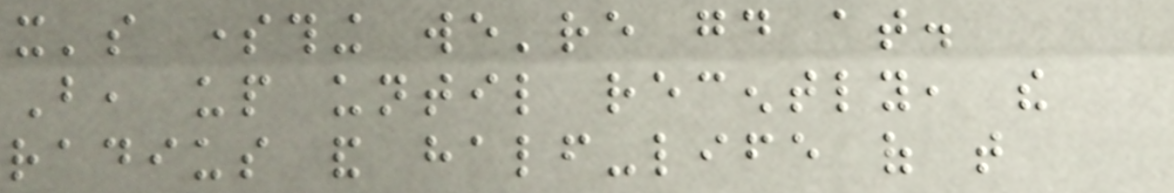it's something we're good at.
But, up until recently, the
radius and half-life of that
